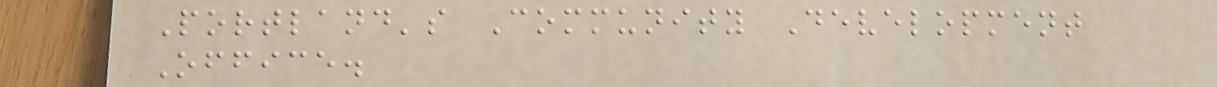Portland's Community Development
Office.
